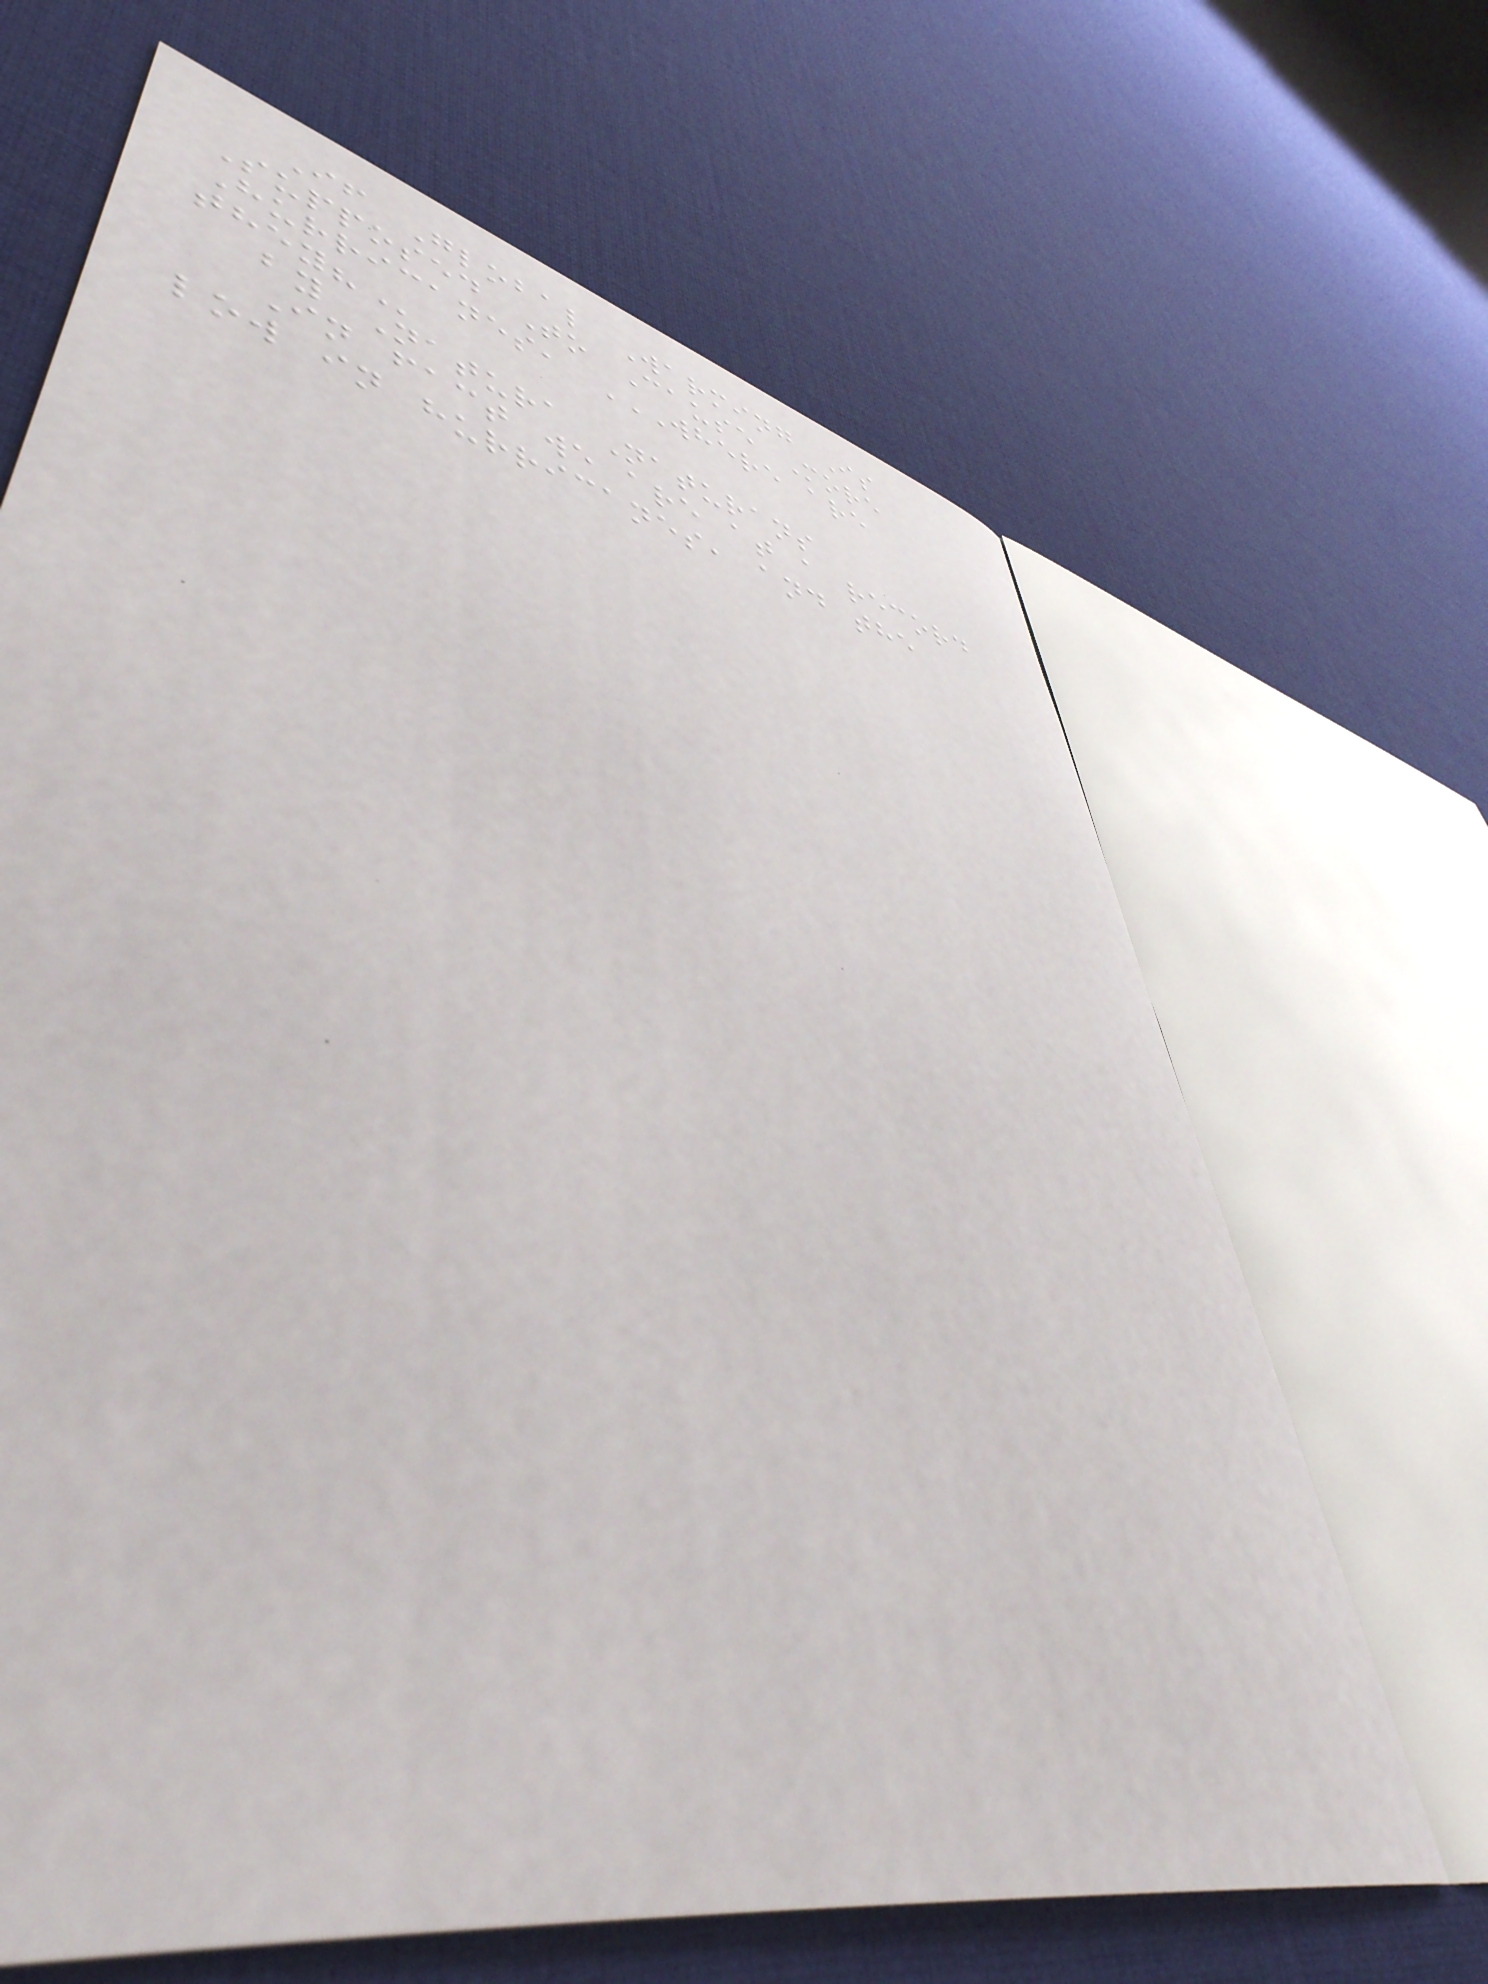If Global Warming Is
Supposed To Cause More
Hurricanes, WHERE ARE
THEY?
by Natura Naturans
In fact we are at a record
low in hurricanes, and the
